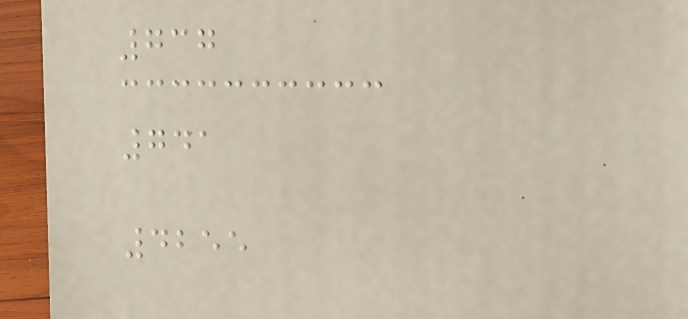737
741
4255
